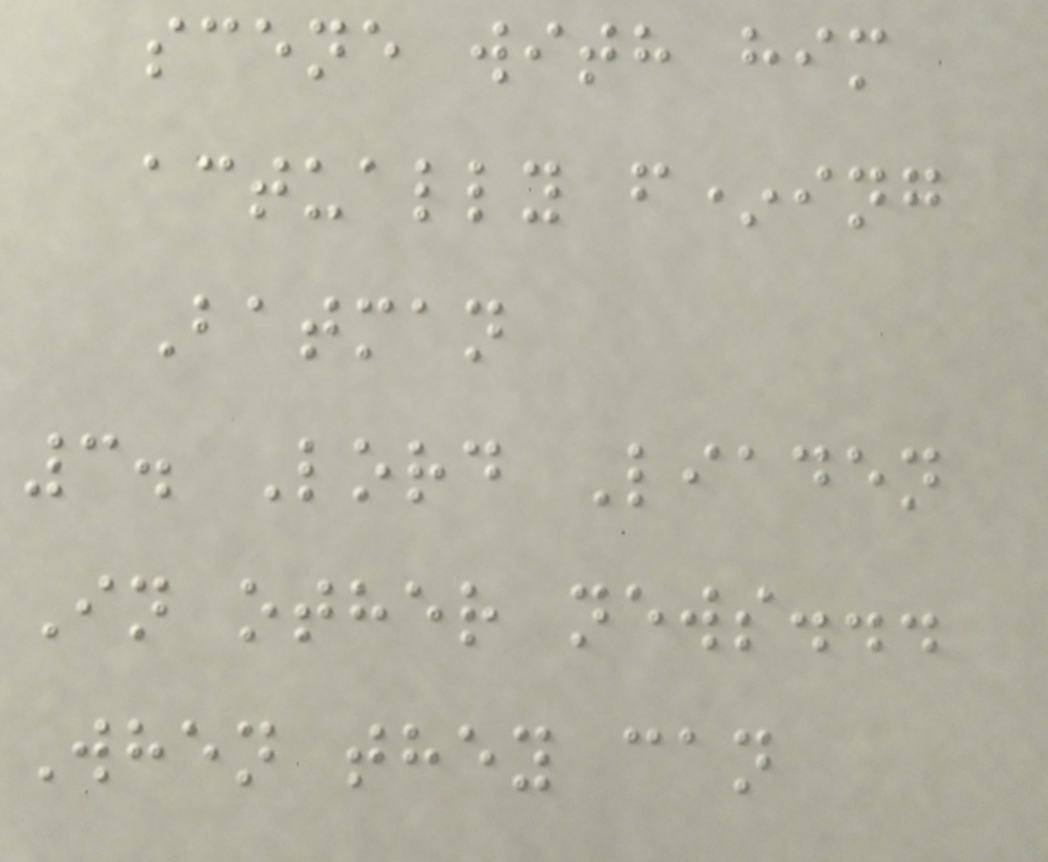scene with him
actually f*ing
Batman
3. Lord Liaden
In other news...
When they can
